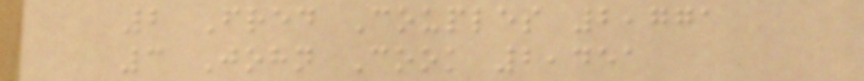2 Fred Couples 2,771
3 John Cook 2,451
